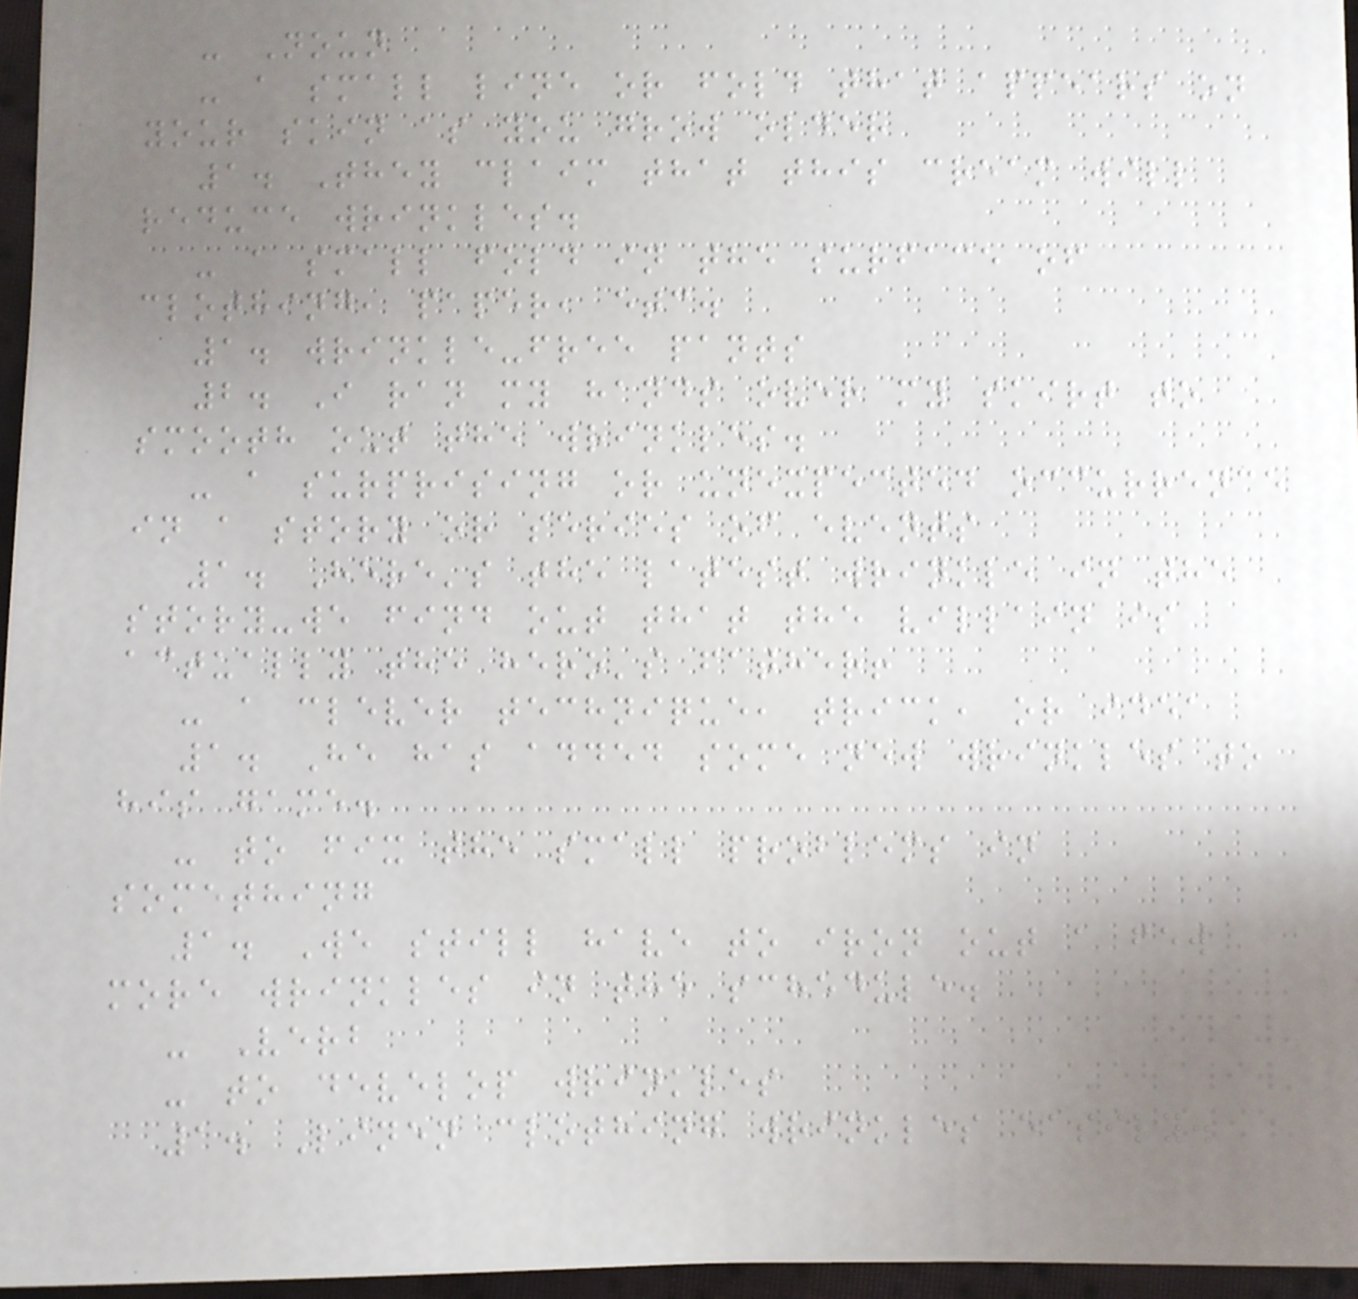- Noun
- a small line or fold that appears on
your skin as you grow older
1. They claim that this cream will
reduce wrinkles.
- a small fold in the surface of
clothing, paper, etc.
1. wrinkle-free pants
2. I ran my hands over my skirt to
smooth out the wrinkles.
- a surprising or unexpected occurrence
in a story or series of events
1. Here's the latest wrinkle in the
story-we find out that the villain is
actually the hero's father!
- a clever technique, trick, or idea
1. He has added some new wrinkles to
his game.
- to fix the small problems in
something
1. We still have to iron out a few
more wrinkles in the schedule.
- Verb
- to develop wrinkles
1. Linen clothing wrinkles easily.
